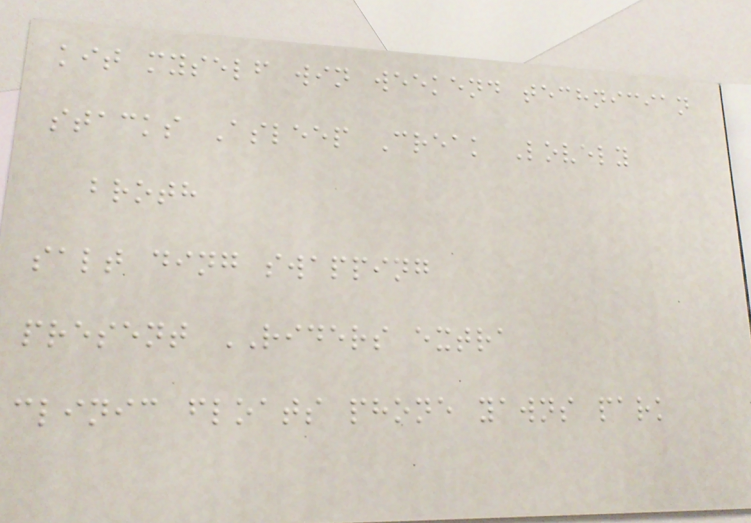kit myself win weekend technician
stacks Asleep Creak Lovely
broth
salt ding swapping
present RIDERS extra
clinic floats phone yawns park
